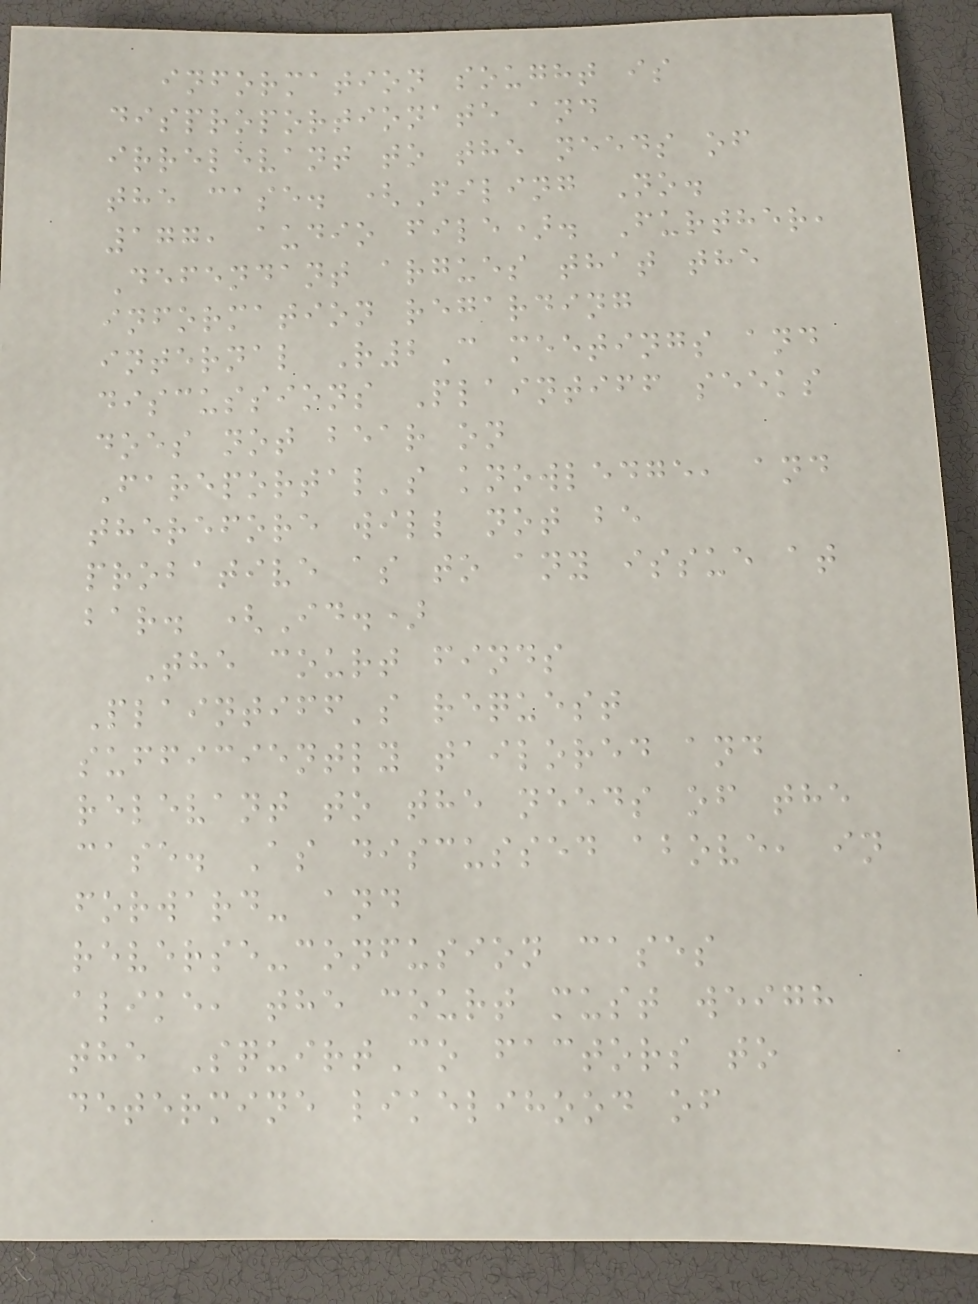information sought is
disproportionate and
irrelevant to the needs of
the case. (Filing No.
177, audio file). Further,
Defendant argues that the
information regarding
internal R2C meetings and
discussions Plaintiff seeks
does not bear on
Fareportal's knowledge, and
therefore will not be
probative as to any issue at
bar. (Id.)
The court finds
Plaintiff's request
sufficiently tailored and
relevant to the needs of the
case. As discussed above, in
forward- and
reverse-confusion cases
alike, the court must weigh
the SquirtCo factors to
determine likelihood of
